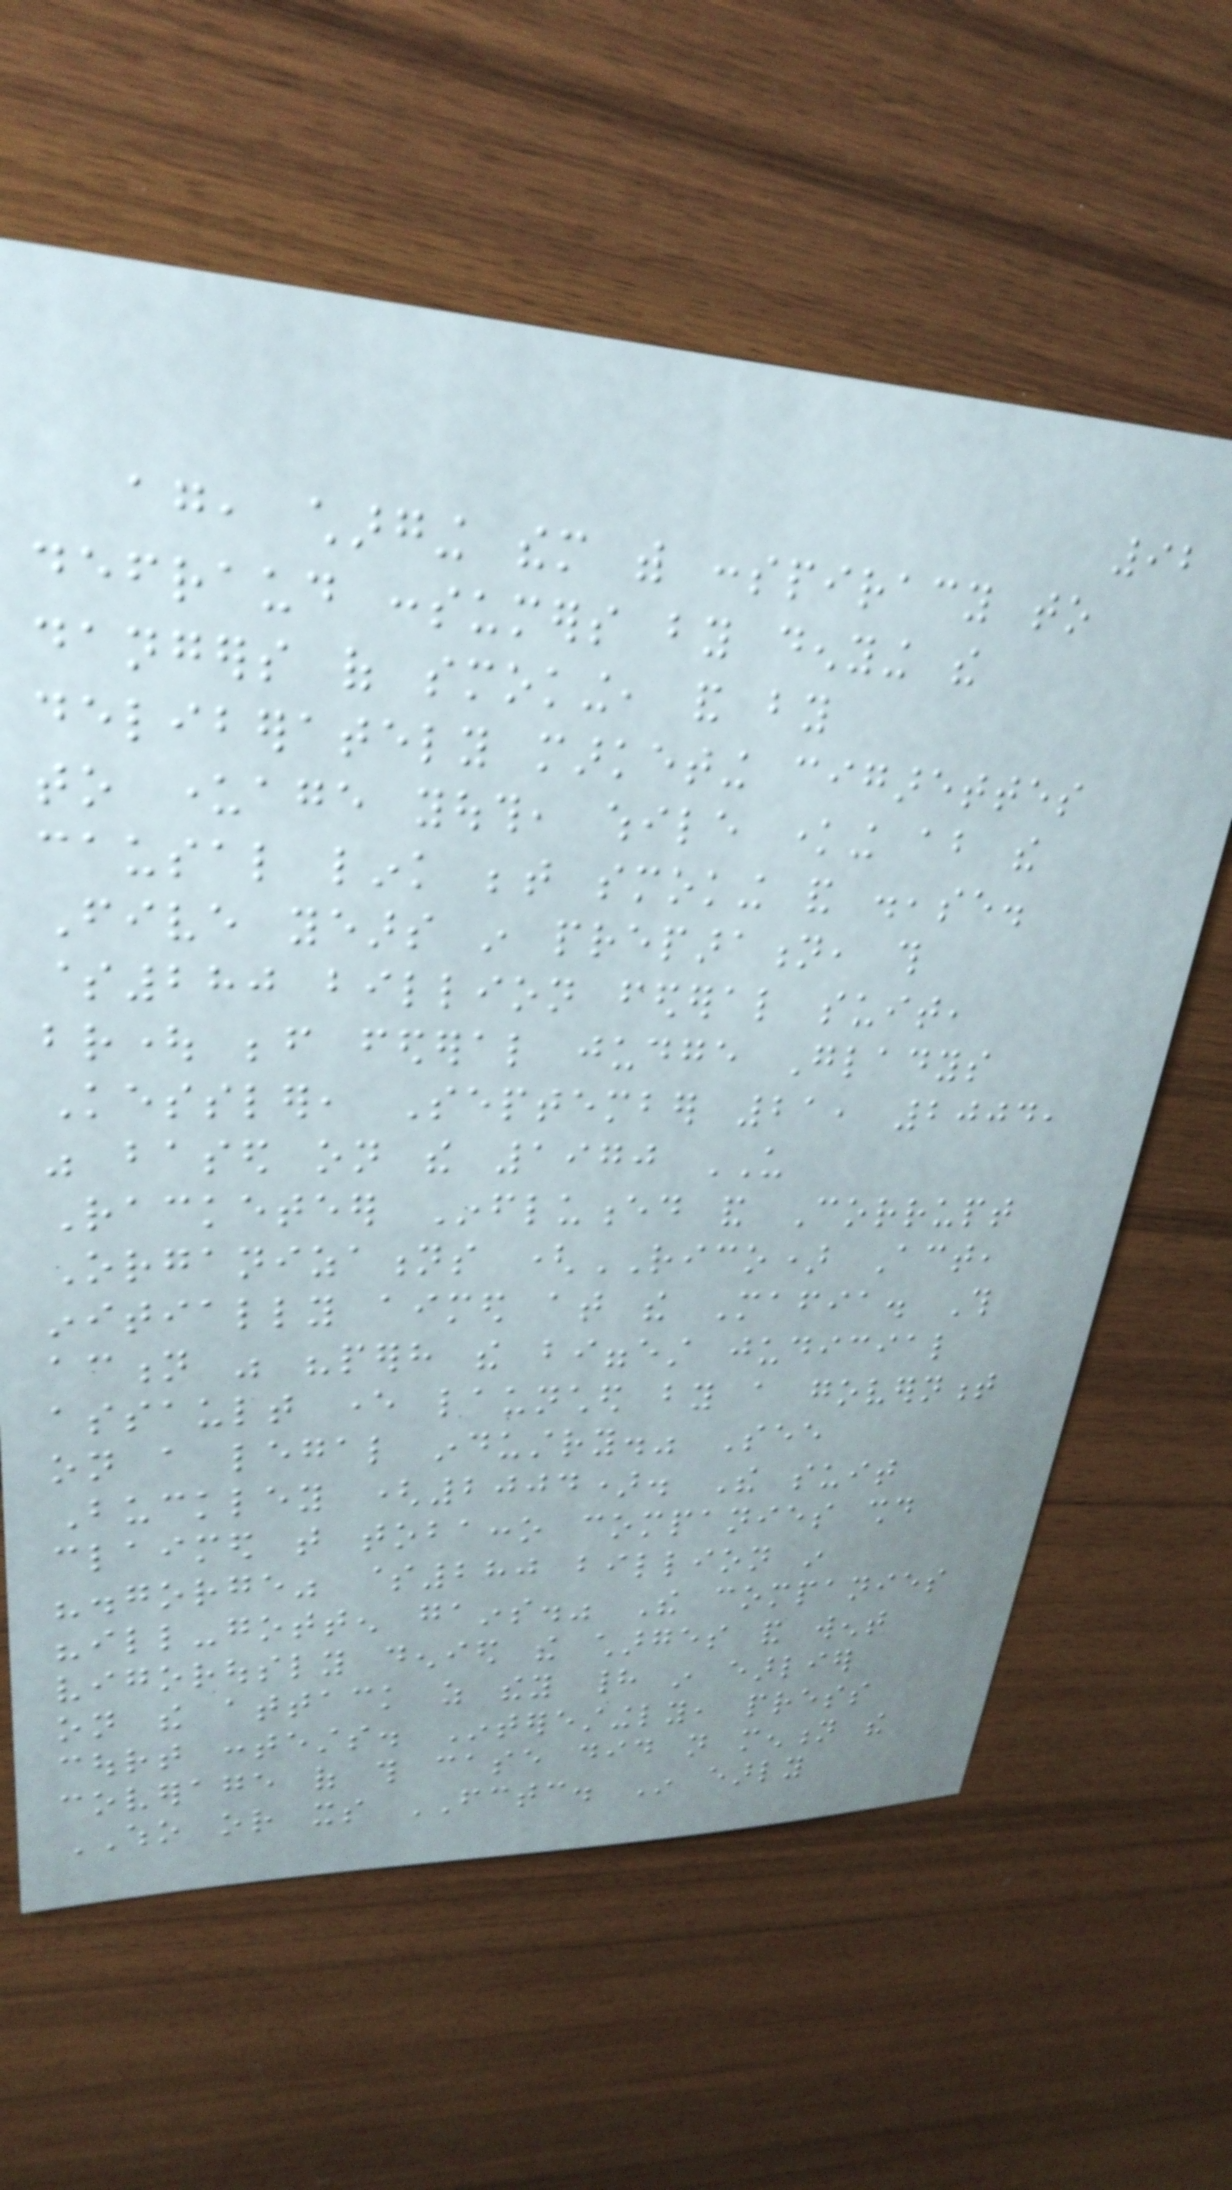92
again, charging them with conspiracy to
defraud consumers by denying the
dangers of smoking, and by
deliberately marketing cigarettes
to underage youth, while knowing about the
causal link between smoking and disease.
Five years in preparation, this
$280 billion federal suit,
brought before federal judge Gladys
Kessler, September 21, 2004,
was based on the 1970 US
Racketeer Influenced and Corrupt
Organizations (RICO) Act,
initially aimed at the Mafia. This
action was "perhaps the biggest judicial
assault ever launched by a government
on a legal industry." See
Buckley (2004). The suit
claimed that tobacco companies should
"disgorge" $280 billion in
"ill-gotten gains." The companies
vigorously denied the charges and went
on the attack as they had in earlier
court contests. Interestingly, press
coverage of this case did not mention the
WHO or its FCTC. In early
